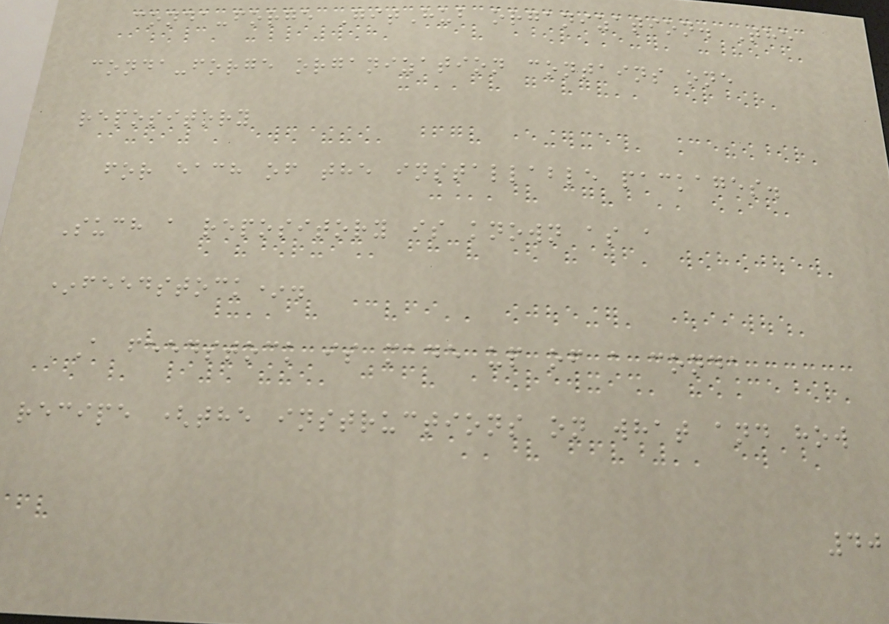conda-forge GitHub organization. The
conda-forge organization contains one
repository
for each of the installable packages.
Such a repository is known as a
*feedstock*.
A feedstock is made up of a conda
recipe (the instructions on what and how
40
